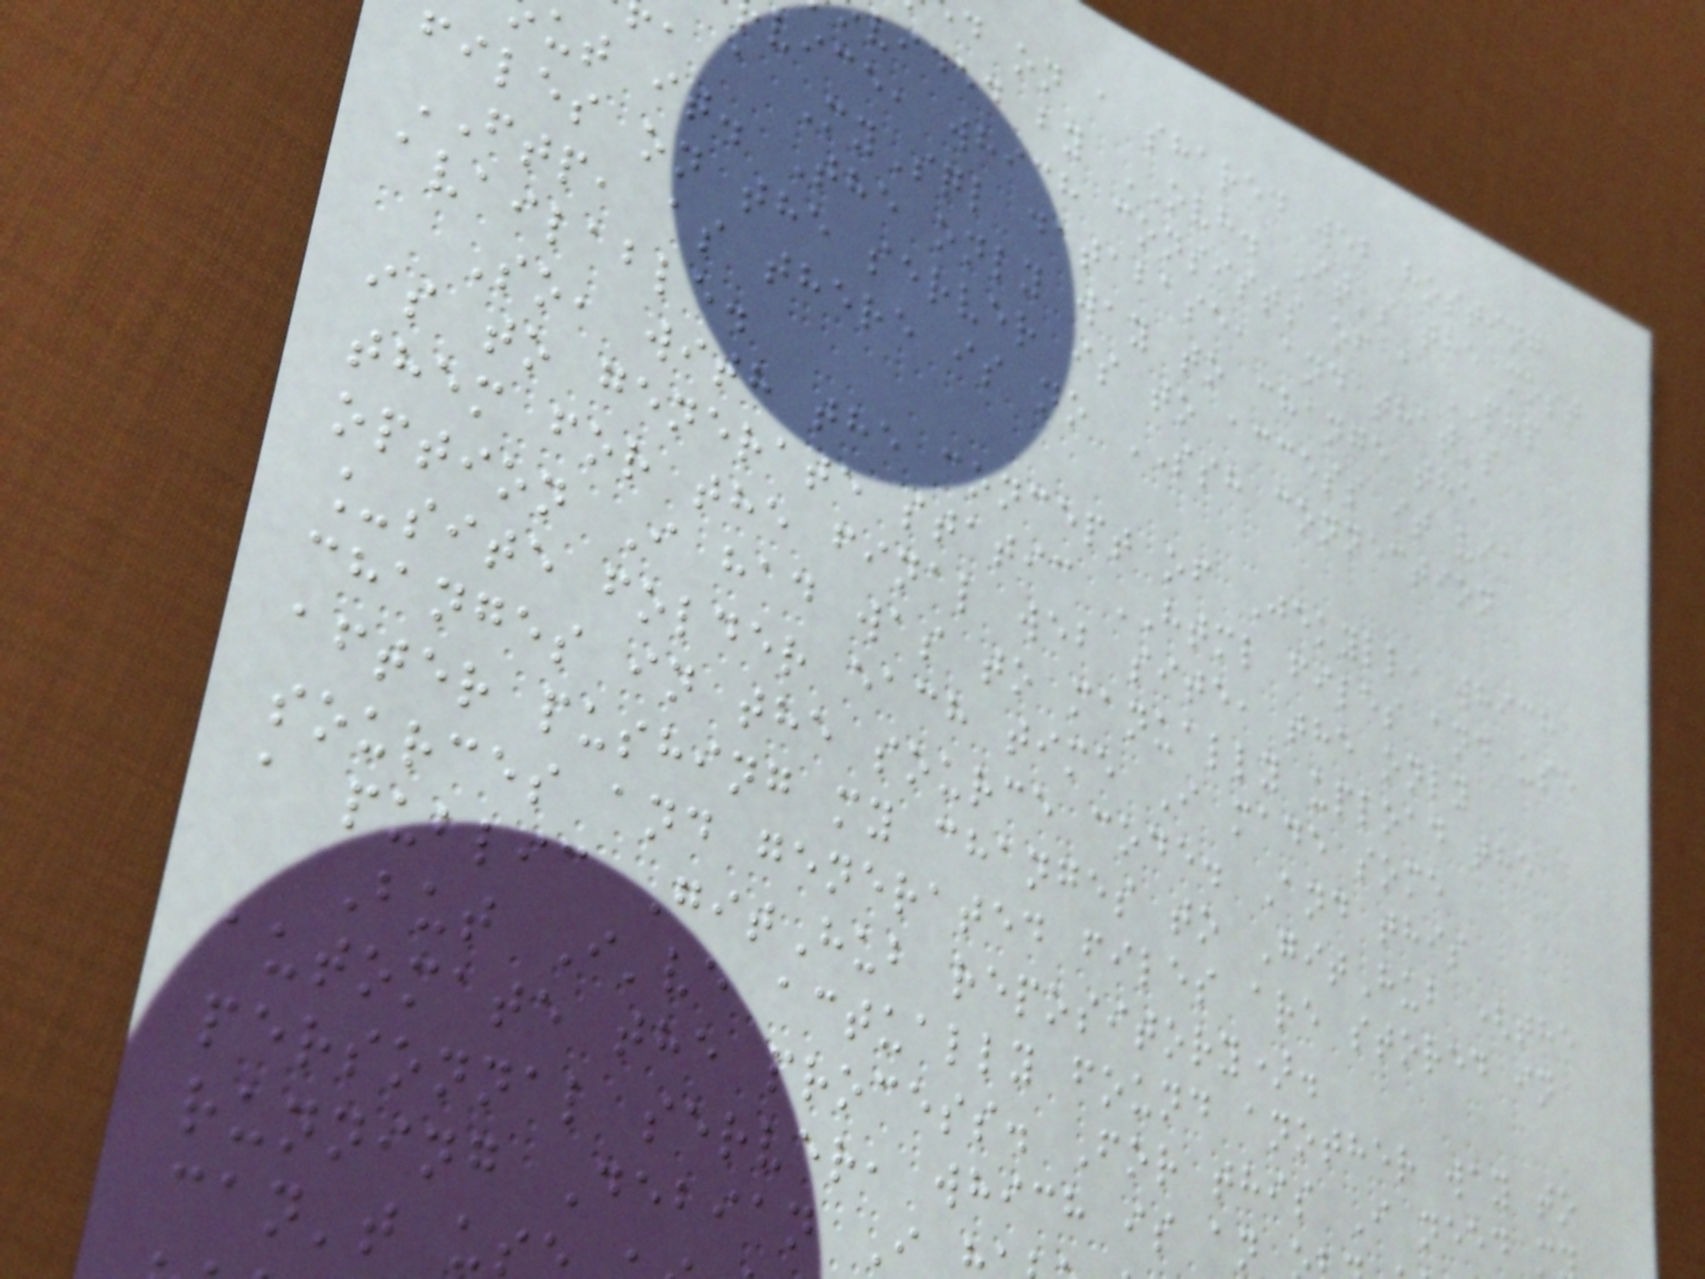d on a shared web hosting
vided by OVH. It's the most
vice, which consists of a PHP
, a MySql database, and that's
ut it. The only way to change the
files on the server is to access it via
FTP, as there is no SSH connection
available.
So, with the concept of Jekyll, which
is to generate static HTML files and use
them for the final web site, the only
option I had was to manually upload the
_site folder each time I made some
changes in the source code. And this
after pushing my changes to GitHub (the
sources and generated files are stored in
a public GitHub repository).
But I've actually found another way to
automate the process. For this I need m
personnal server, which is an
running Debian I
